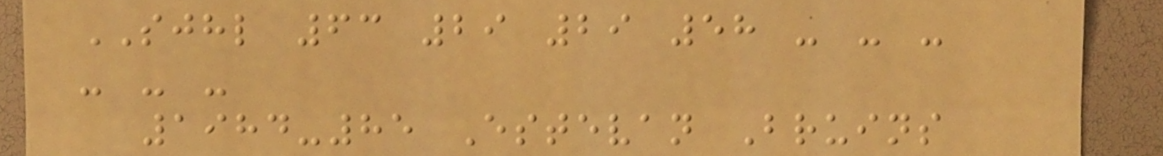SJHL 63 29 29 58 - - -
- - -
1984-85 Estevan Bruins
